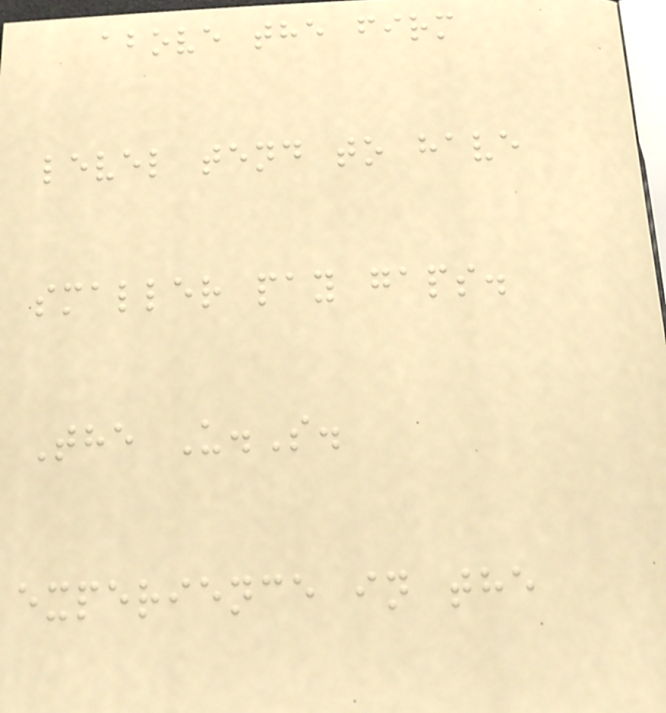above the firm
level tend to have
smaller pay gaps.
The U.S.
experience in the
